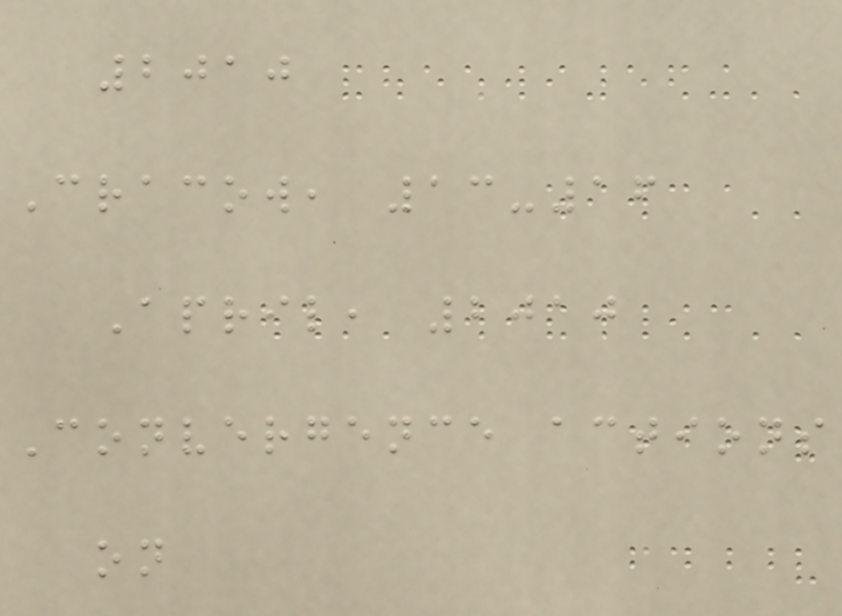2010
Cracow, 13-16
April, 2010
Convergence actions
on
